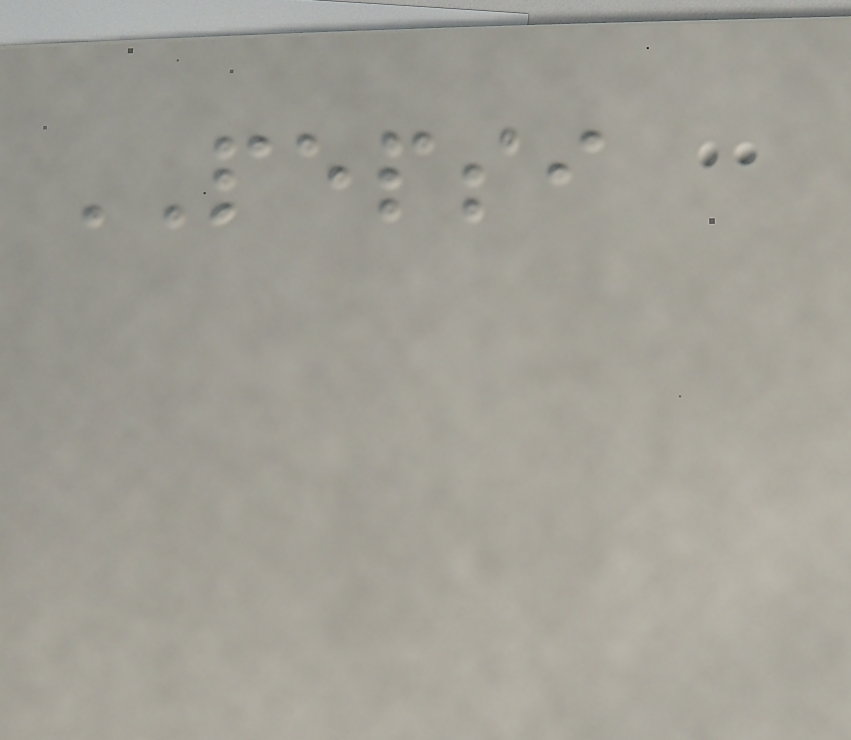PEPSI
